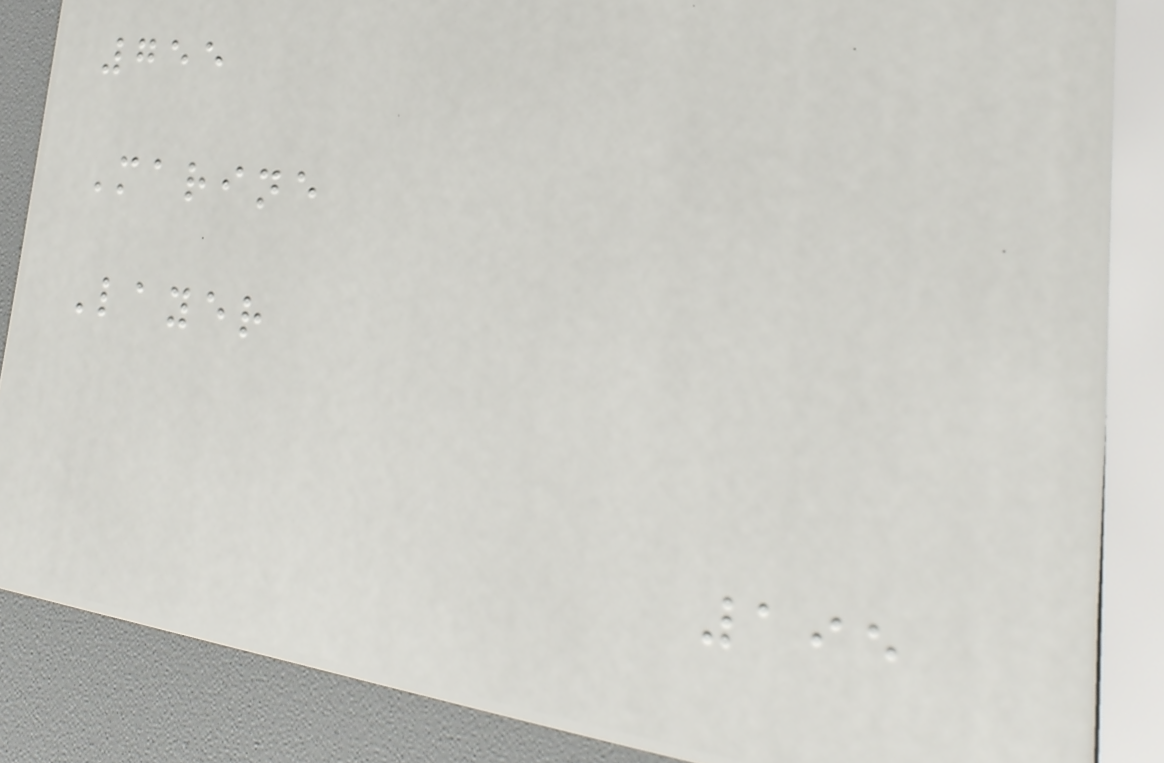755
Marine
Layer
195
